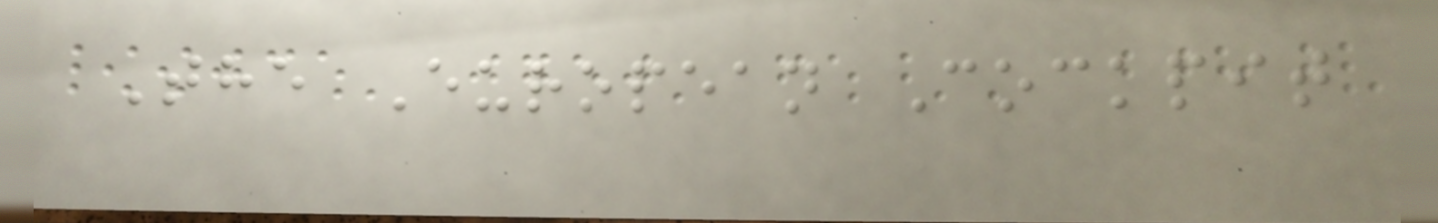The European Cockpit
